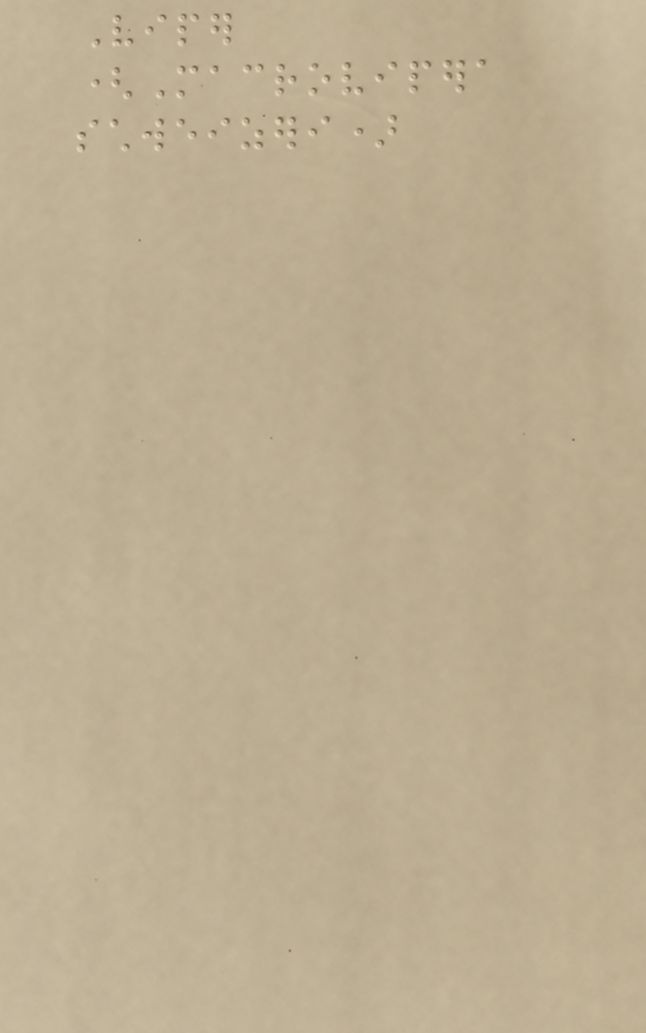Viper
(Macrovipera
schweizeri)
